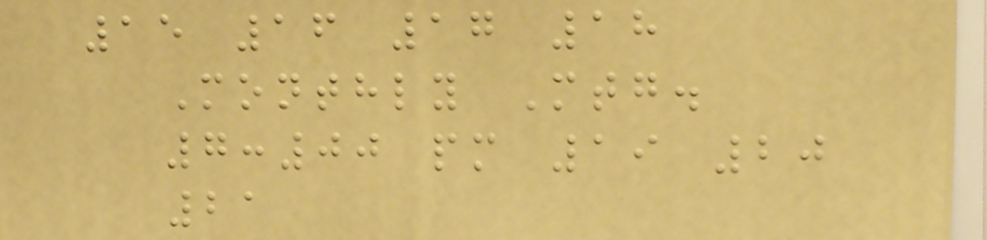15 16 17 18
Monthly Mtg.
7:00 pm 19 20
21
